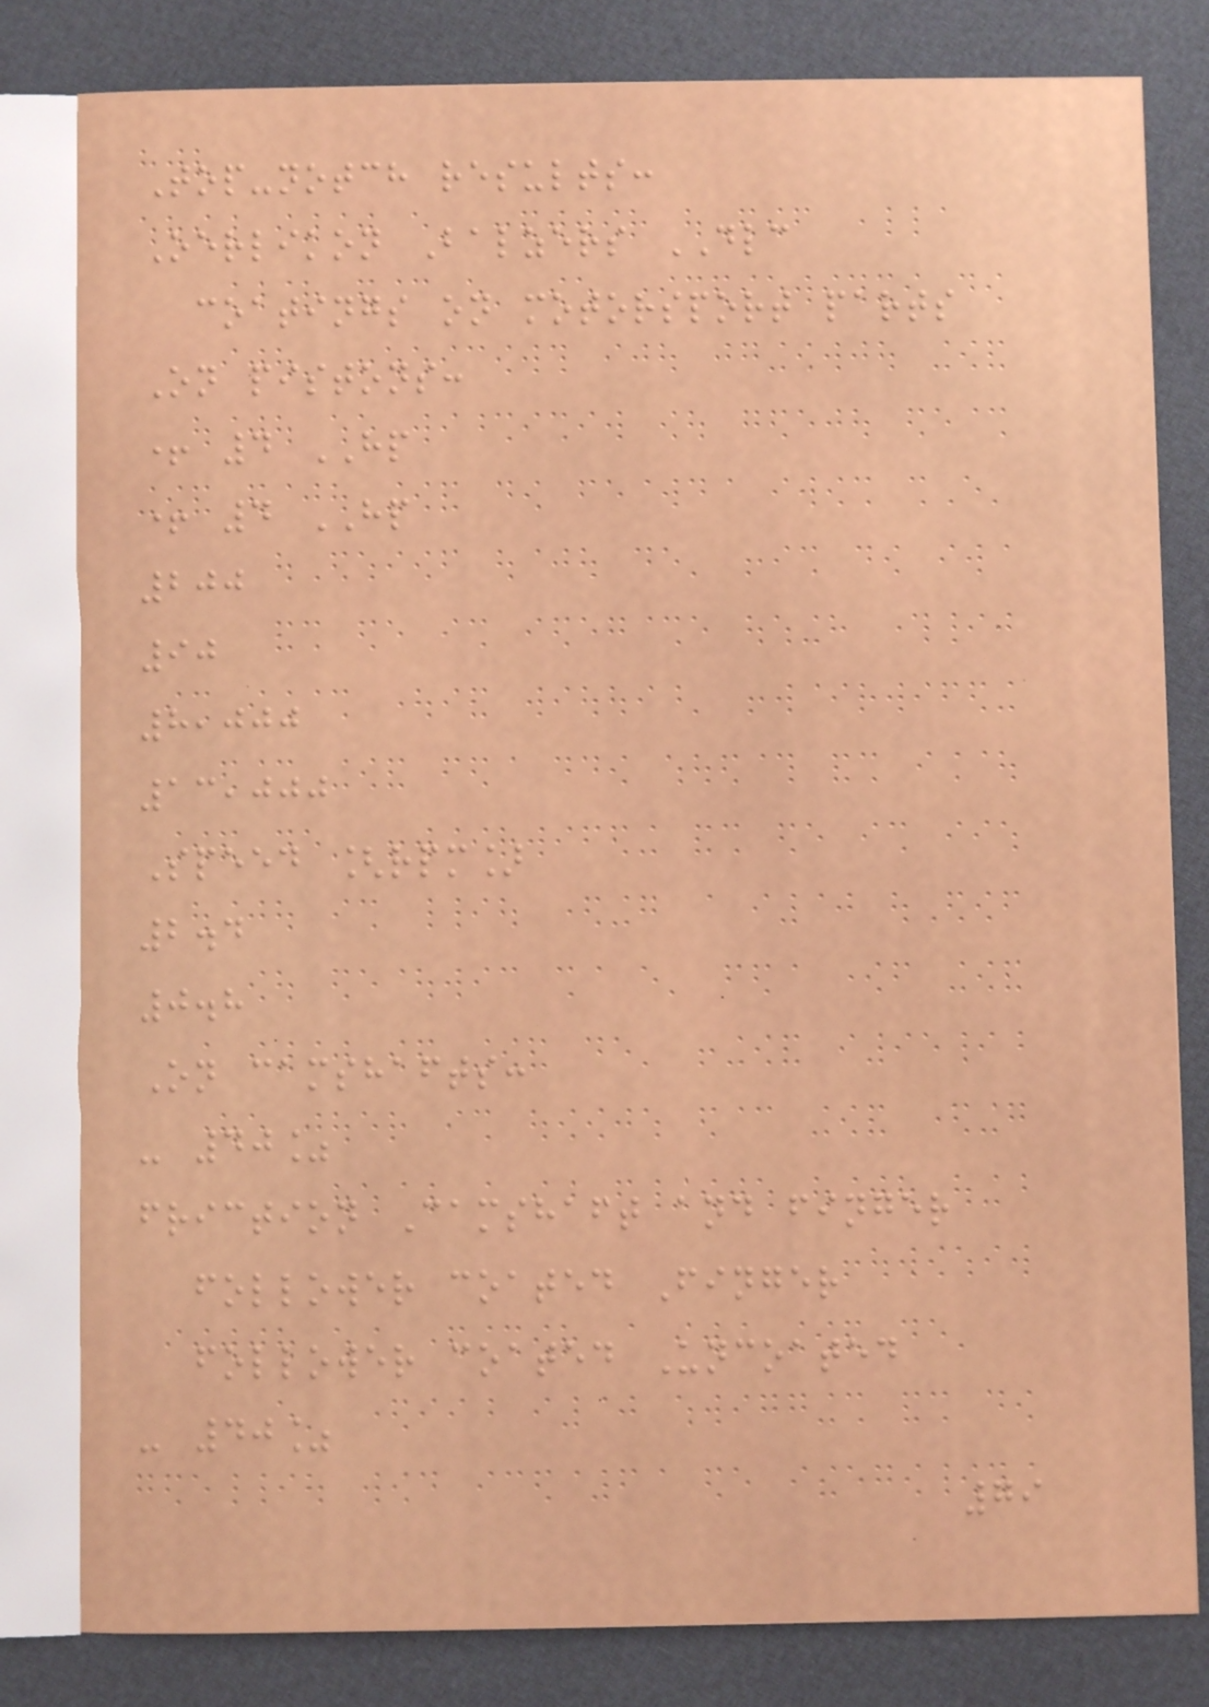Top-notch results:
Oerlikon Balzers DLC
coatings on motorsport parts
On pistons:
+ 4 HP
+ 4 HP
200
90
8,000
13,000
Speed [rpm]
2.4
0.8
On camshafts:
- 40%
friction Camshaft and finger
follower coated Finger
follower coated Uncoated
- 40%
79
